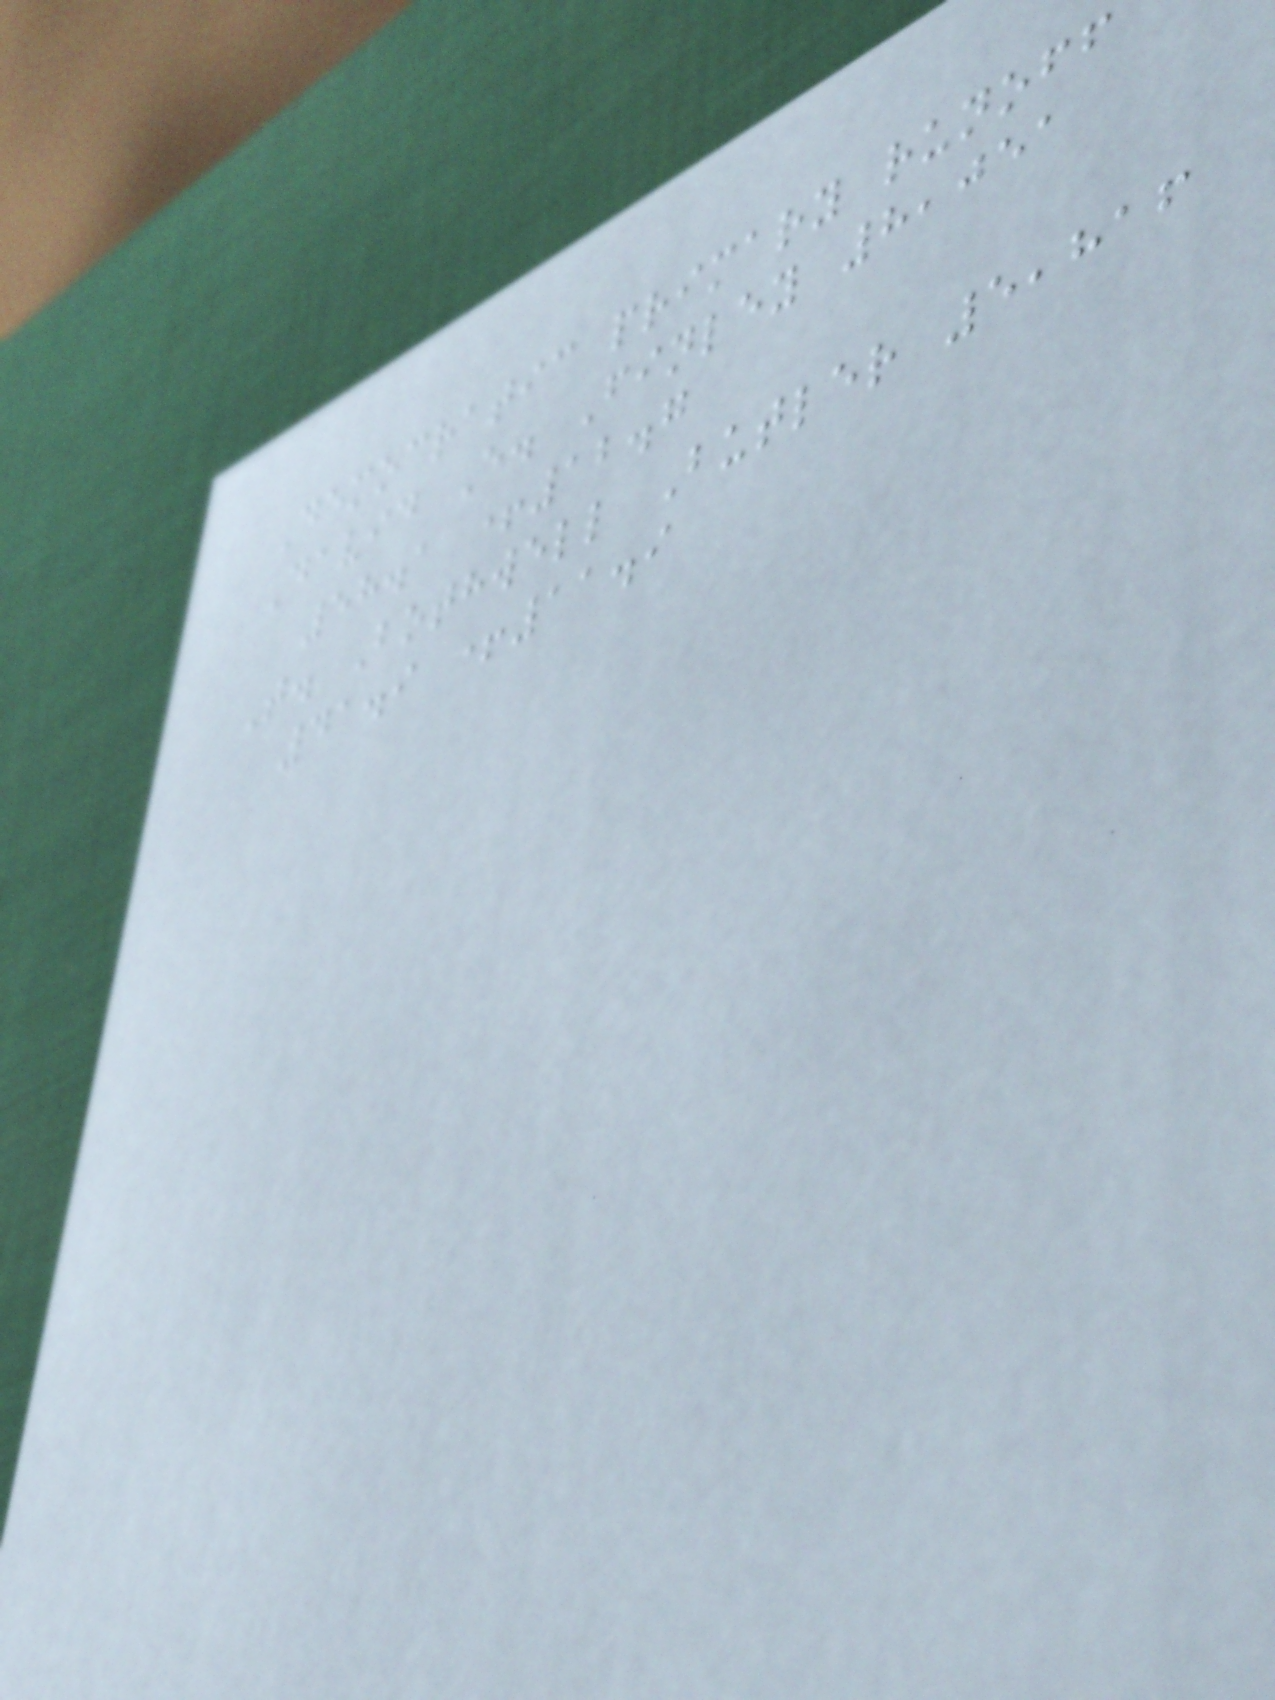Democratic primary runoff
David E. Finley 8,051
58.1 +12.7
T. Bothwell Butler 5,816
41.9 +11.9
